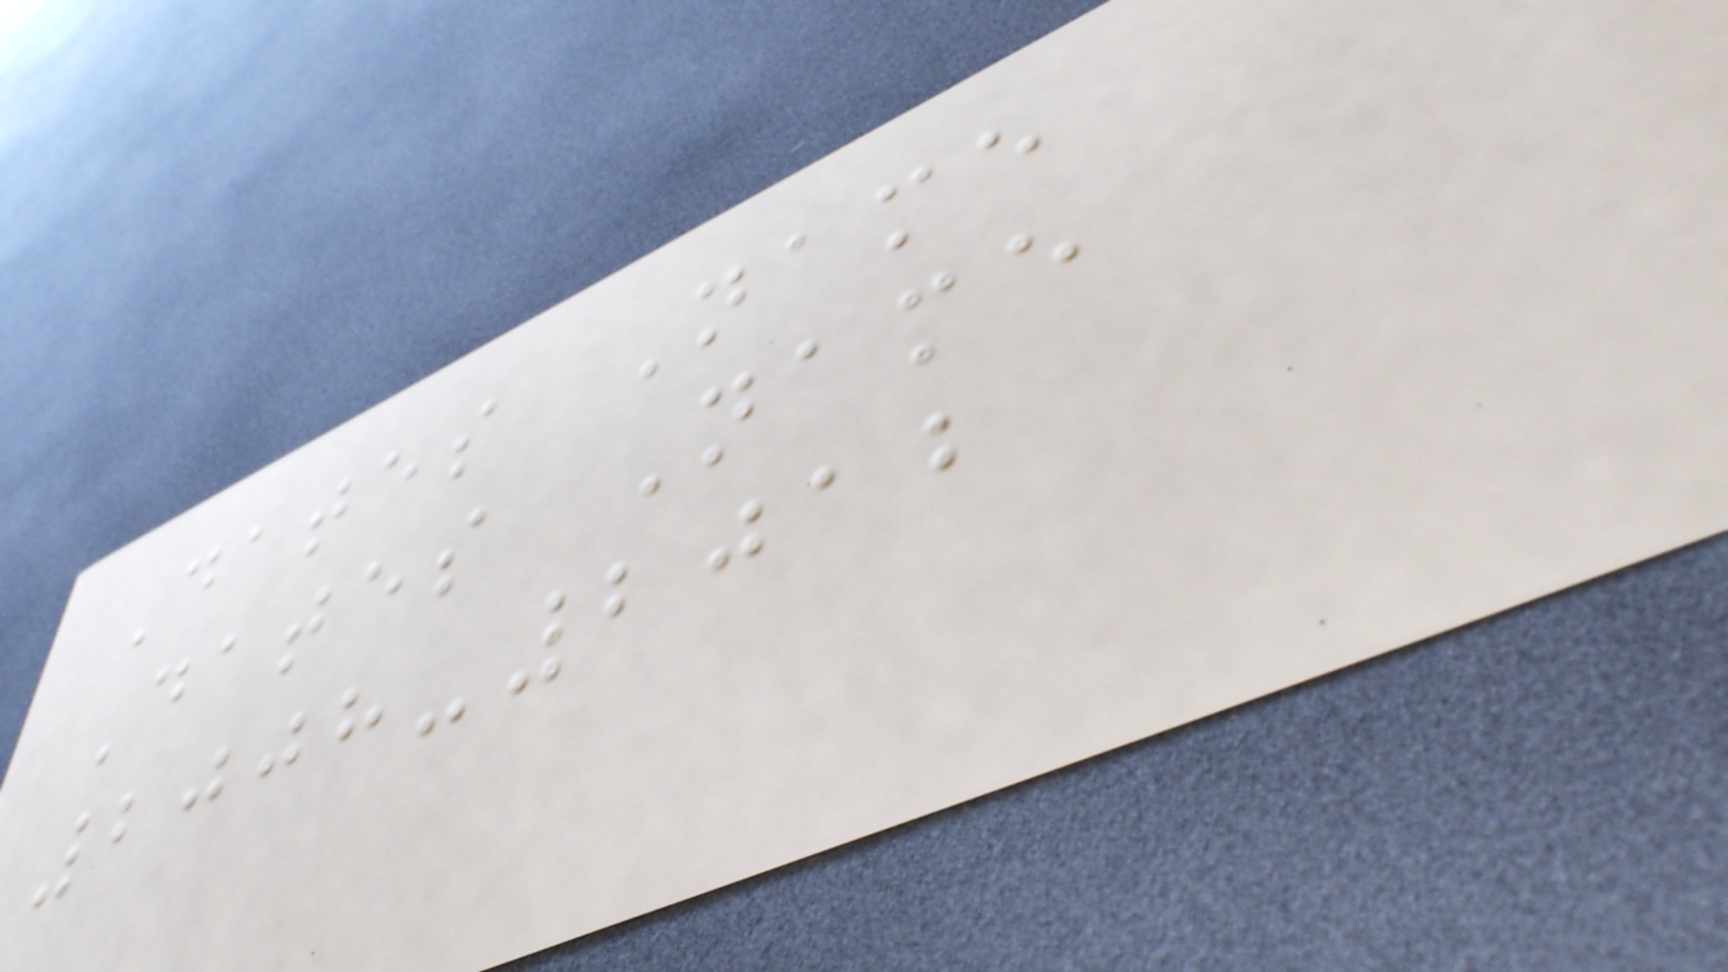Dates Name
Dates Name
2008-2012
